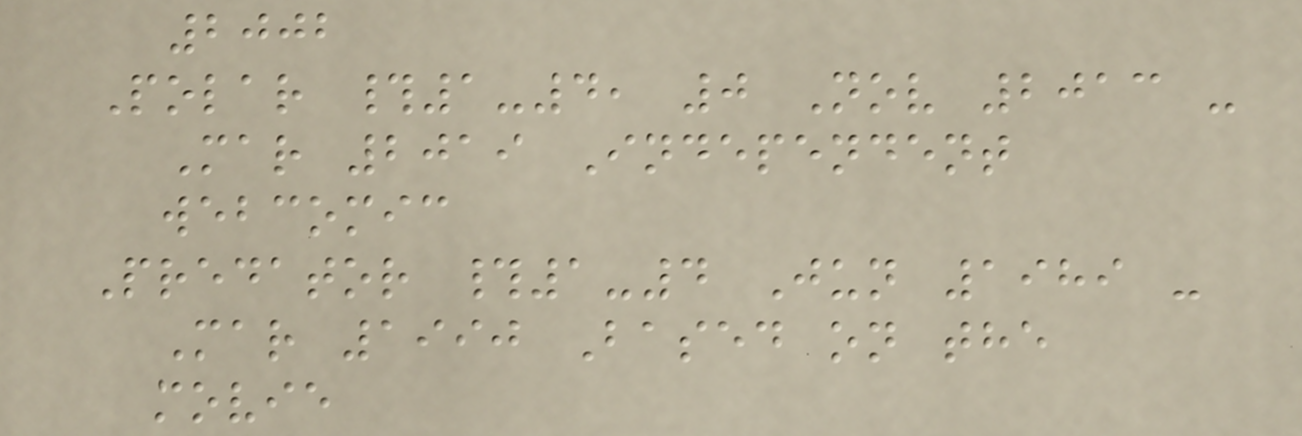2002
Polar #1-4, 0 Nov 2013 -
Mar 2019 Independent
webcomic
Predator #1-4 Jun 1989 -
Mar 1990 Based on the
movie
